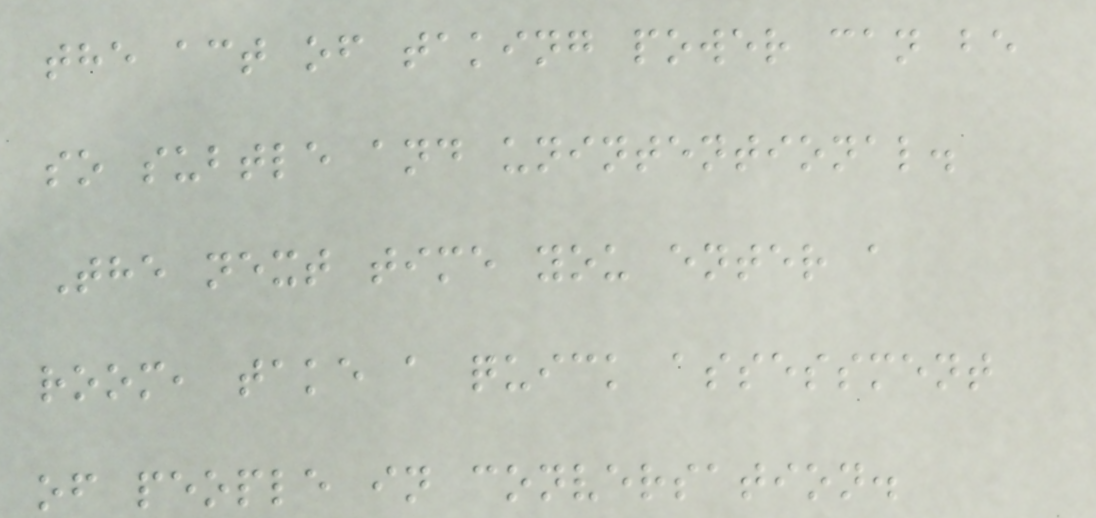the act of taking power can be
so subtle and unintentional.
The next time you enter a
room, take a quick assessment
of people in conversation.
